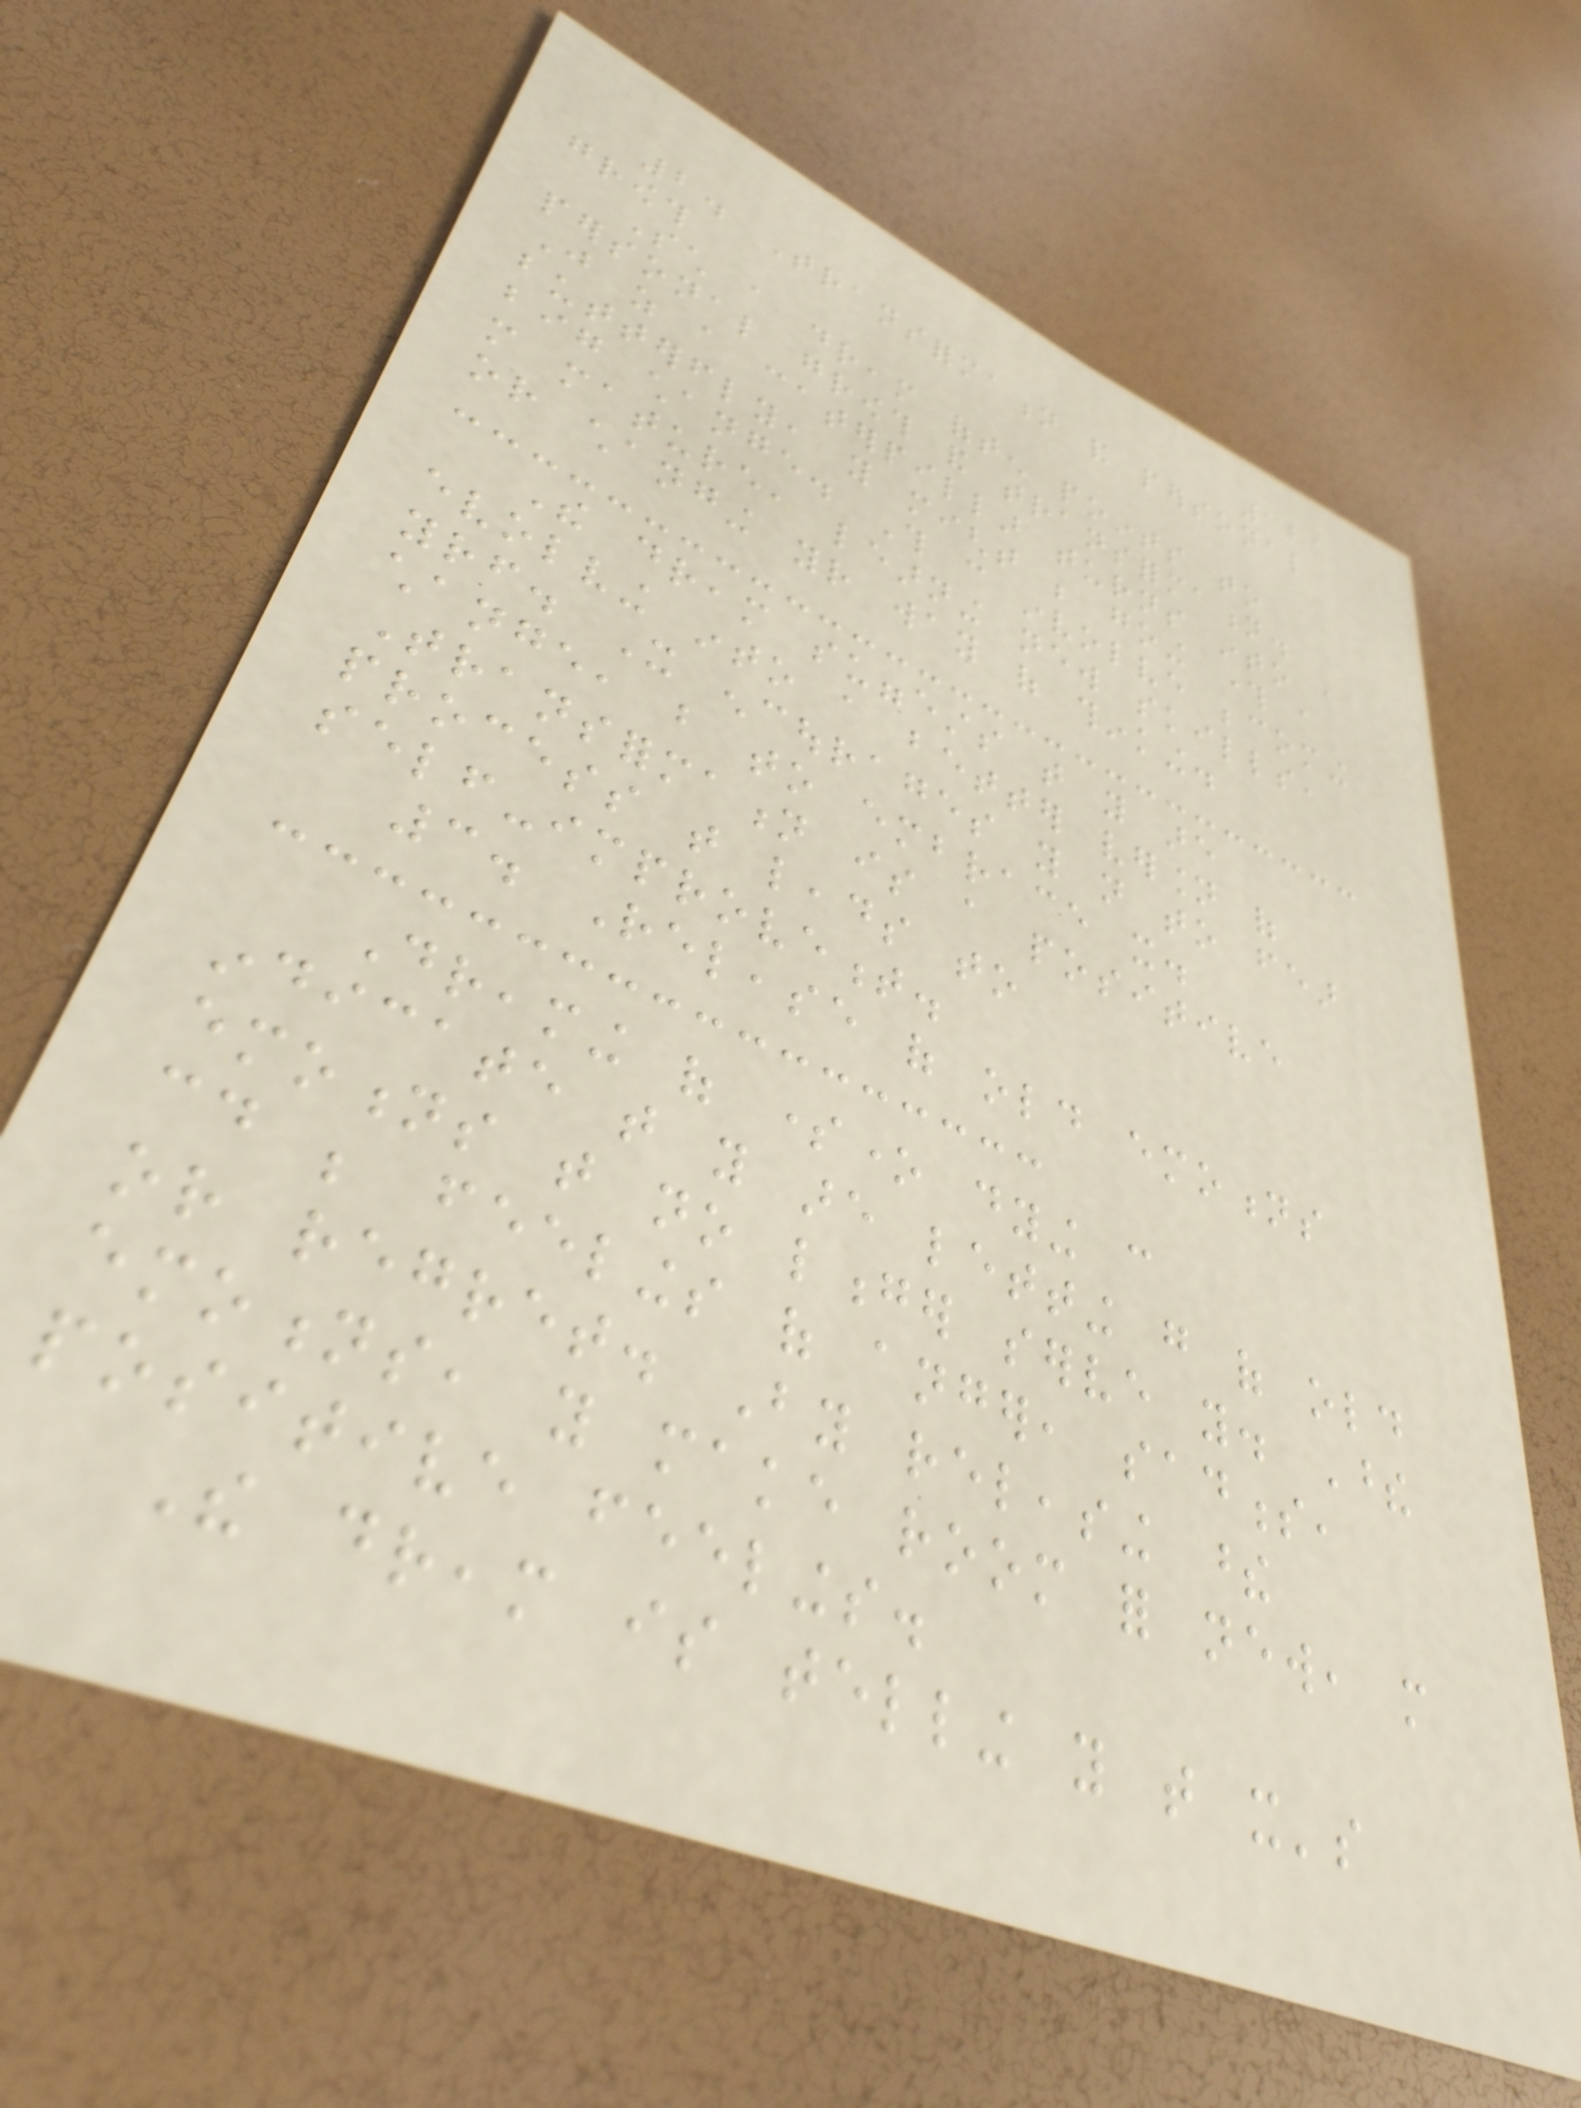121
2. Transformation and personal
growth
Such a dream often points to
personal growth and transformation.
Just as a caterpillar turns into a
butterfly, you might be going through a
big change. This can involve becoming
more mature, learning new skills,
or changing your way of thinking.
The dream suggests that you are
evolving into a better version of
yourself. It encourages you not to fear
change, but to embrace it.
Transformation is a positive
process that leads to
self-improvement.
3. Release of old emotions
Dreaming of someone dying can
indicate that you are letting go of old
emotions that no longer serve you. These
could be feelings of anger, sadness,
or regret. By releasing these
emotions, you make room for new, more
positive feelings.
The dream is telling you that it's
